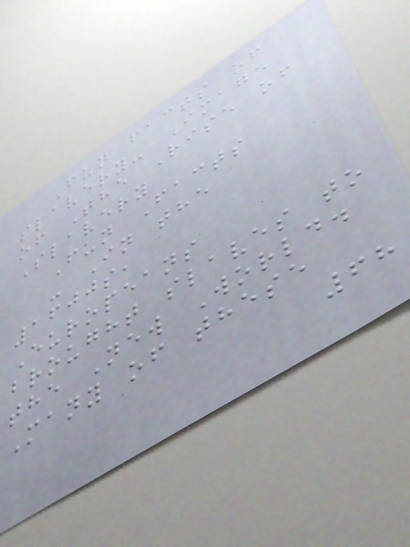Fun facts of
slavery- Image
of The Rise of
Slavery
Fun Facts
- In the
1600s,
Europeans
brought slaves to
the New World.
Many of these
68
